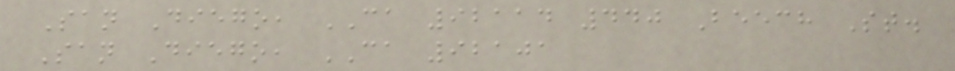San Diego, CA 92114 440 Beech St.
San Diego, CA 92101
